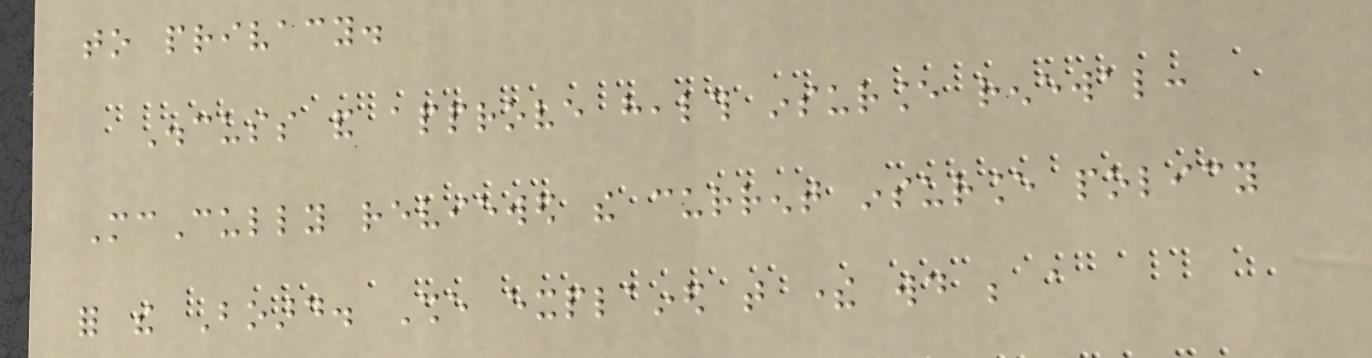to privacy.
Discuss and approve health insurance renewal:
McCully reviewed the current insurance policy
for the Board. She explained that there would be a
